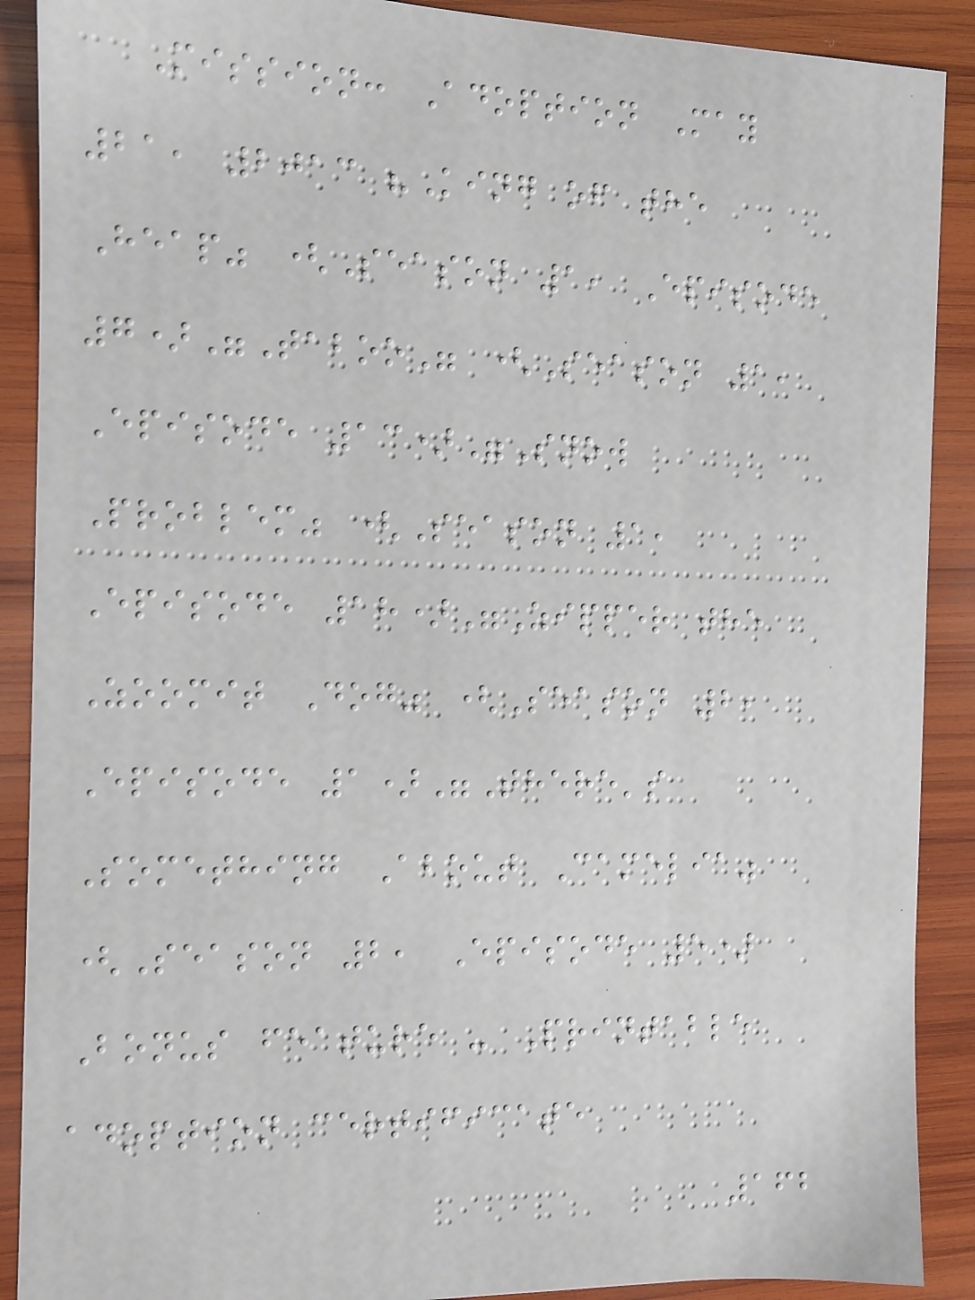Mission: Adoption May
21, 2013 "King of the
Heap" (Season 1, Episode
7)"Taboo" (Season 1,
Episode 13)"Snow
Problem" (Season 1,
Episode 18)"Zipper the
Zoomit Dog" (Season 2,
Episode 1)"There's
Something About Camelia"
(Season 2, Episode 5)
Bonus feature - Printable
adoption certificate
162
